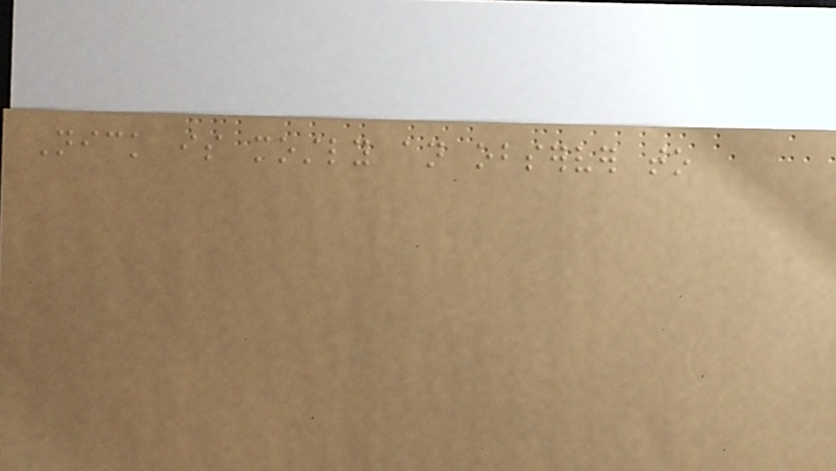Nick is mostly an observer to
